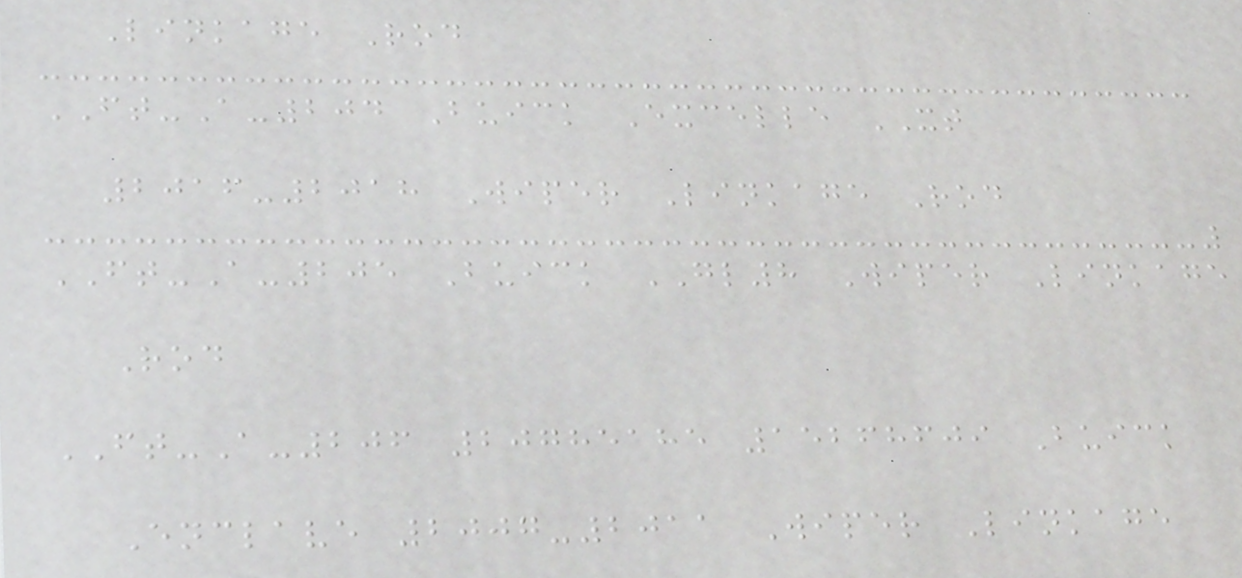Linkage Rod
FT-A-204 Buick Excelle XT
2016-2018 Wiper Linkage Rod
FT-A-205 Buick GL8 Wiper Linkage
Rod
FT-A-206 20785185 15268609 Buick
Enclave 2007-2011 Wiper Linkage
